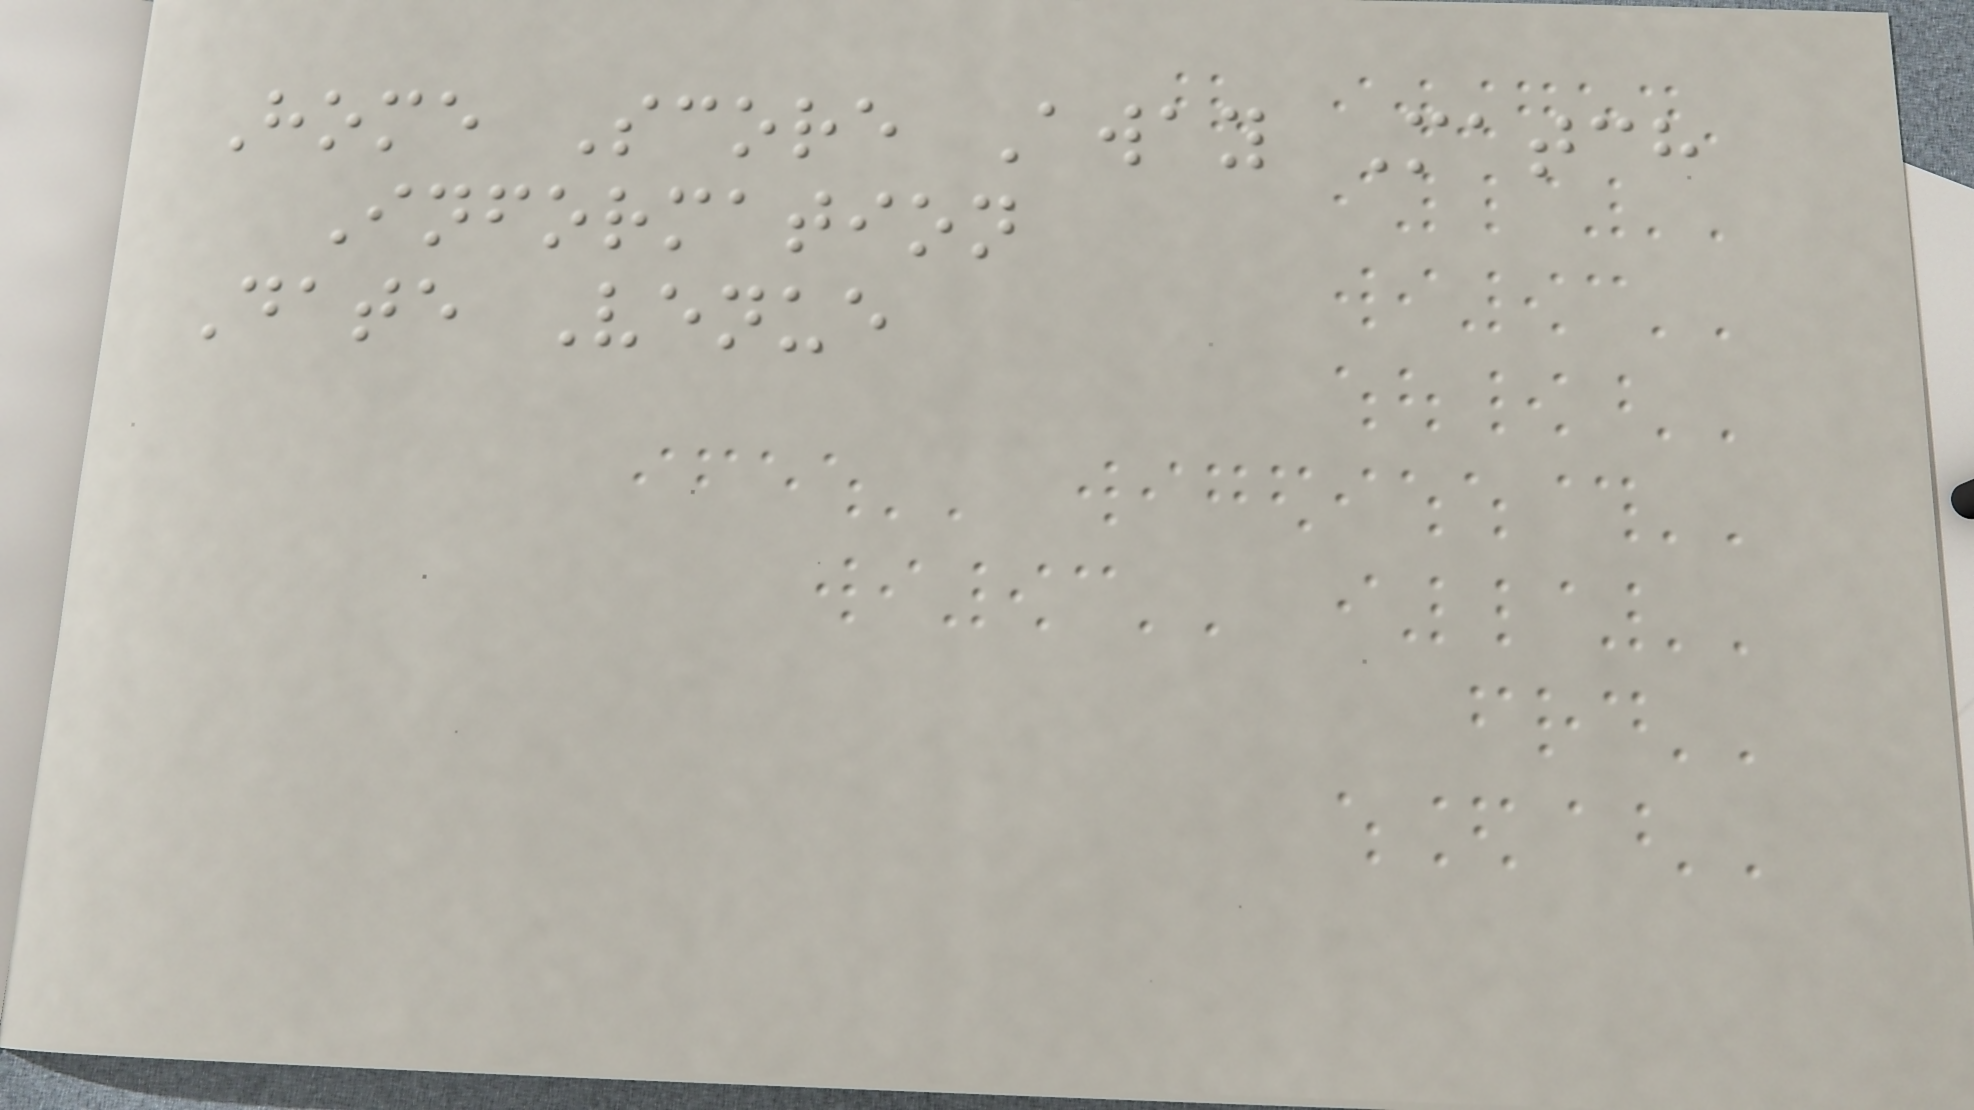Home Score Away Match
Information
Date Venue
